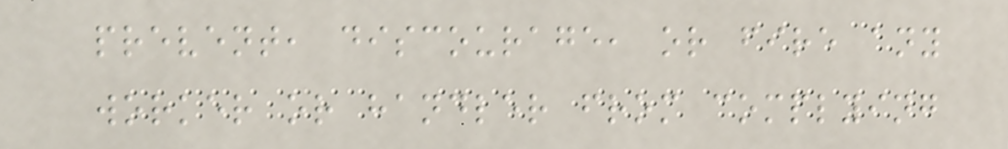prevent, discourage, or fire any
worker or handler from complying
